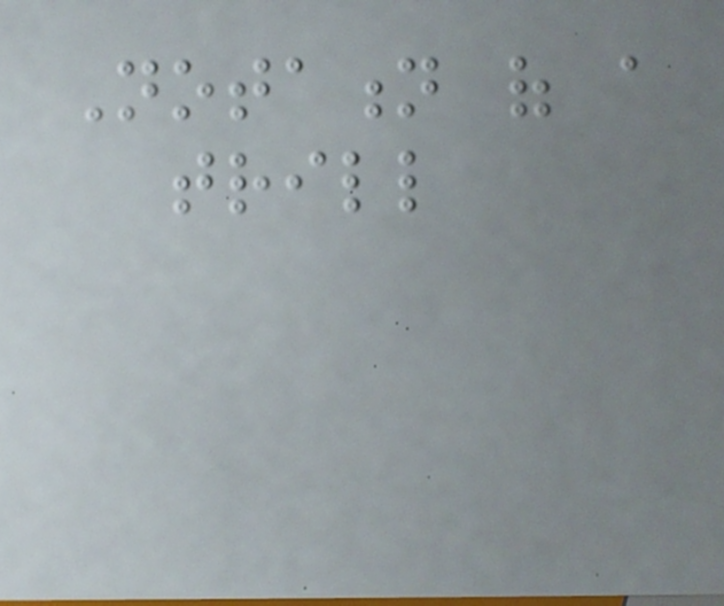Notation of a
trill
